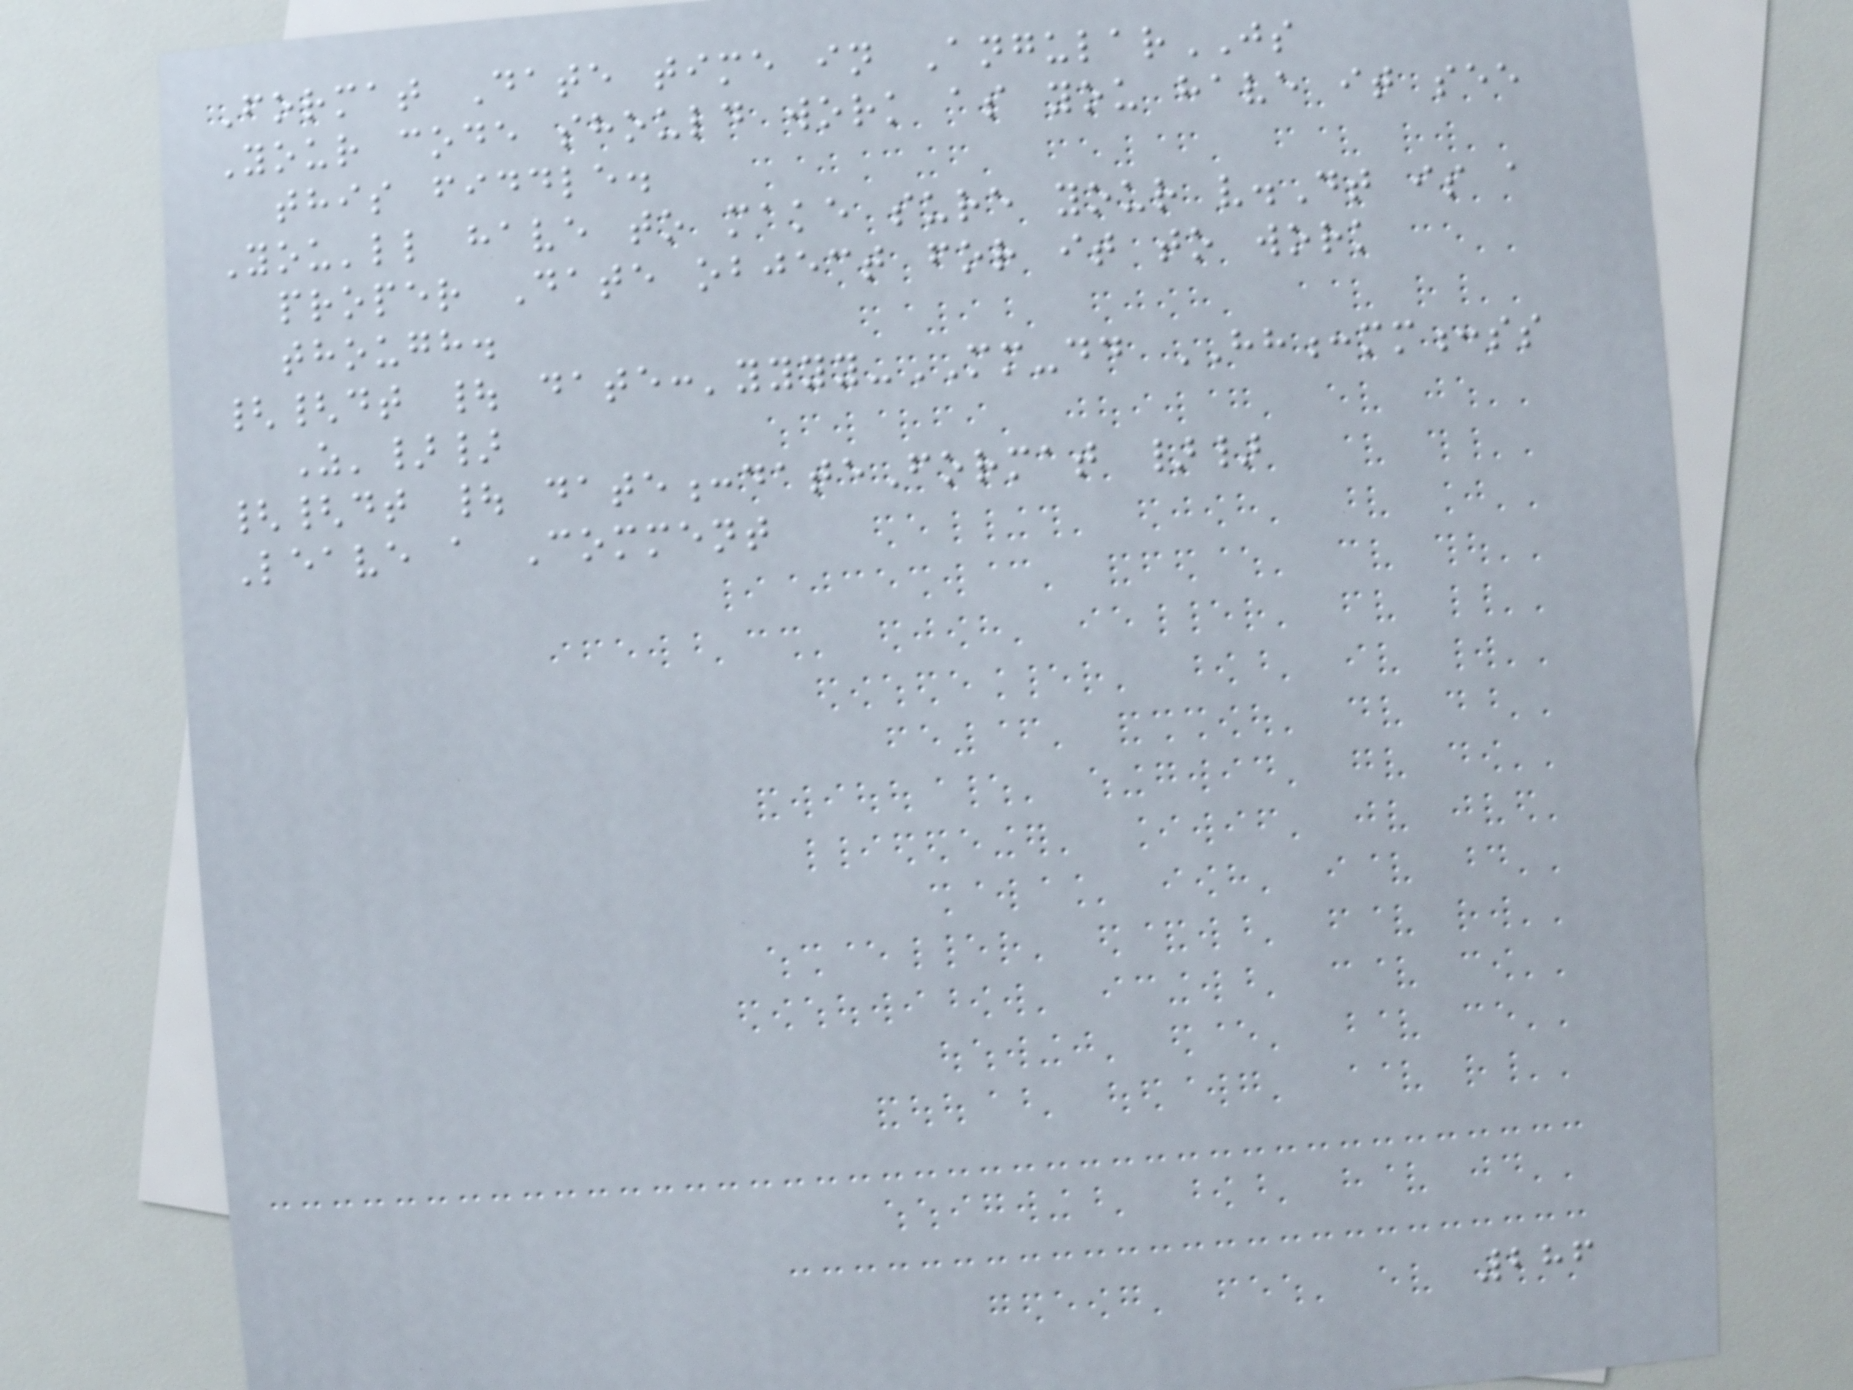Format Date time in AngularJS
Your code should work as you have it see
this fiddle.
You'll have to make sure your v.Dt is a
proper Date object for it to work
though.
{{dt | date:'yyyy-MM-dd HH:mm:ss
Z'}}
{{dt | date:dateFormat }}
Leave a Comment
286
